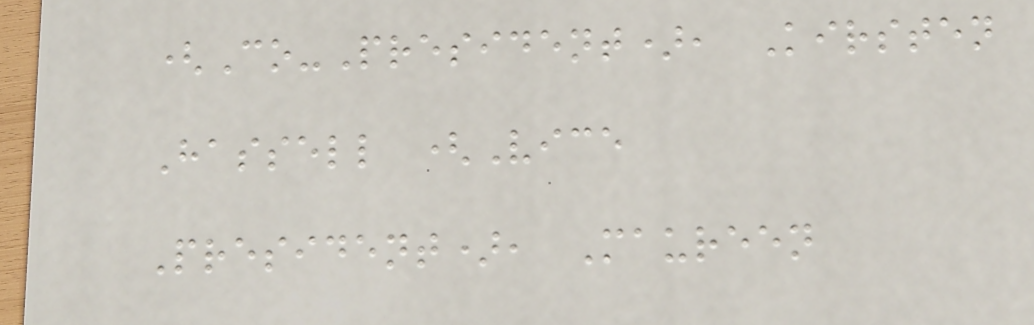(Co-President), Kirsten
Hassell (Vice
President), Maureen
